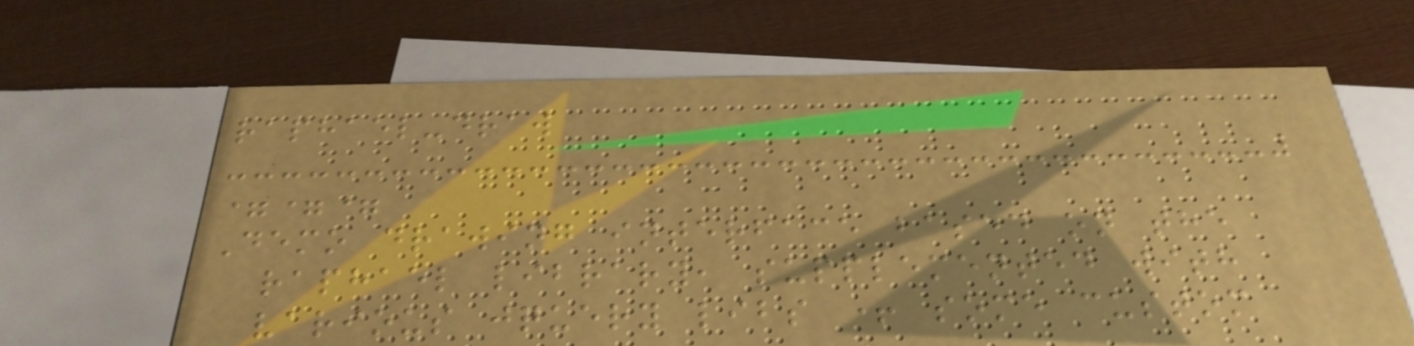raphael-draw
===
Demo drawing interface based on the
raphael library, supplemented with
various jquery libs + some custom
